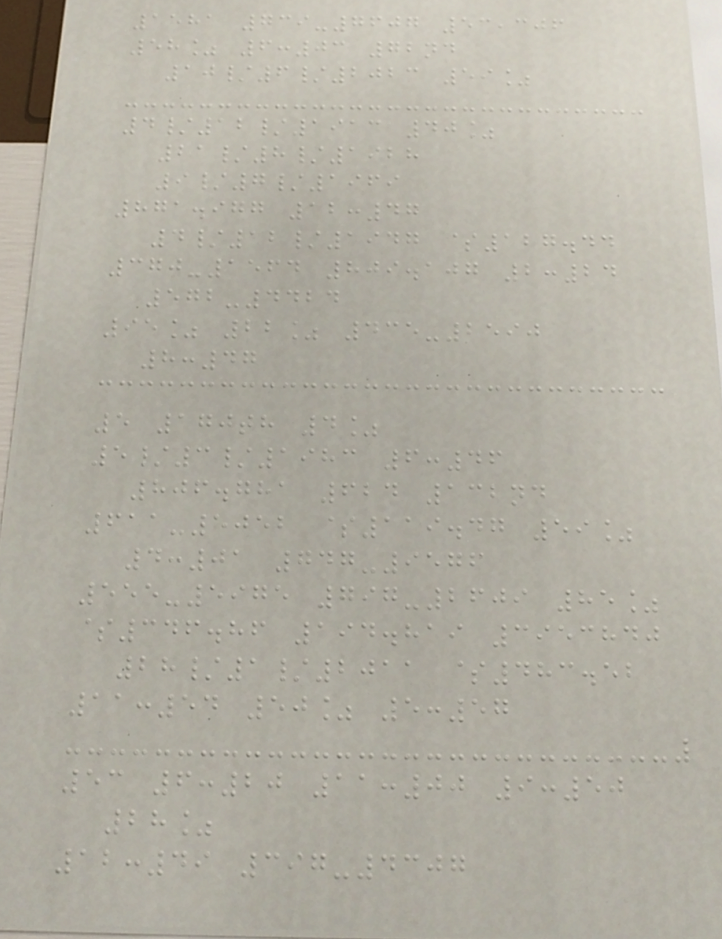1581 739-7607 53,306
58% 6:03 72nd
10/6/2023 59%
4/12/1913 40%
21/8/1928
9/7/1969
871.977 12:47
4/12/1947 $127.44
370-1564 809.107 2:24
572-4424
95% 22% 435-2590
8:47
5 170th 4%
5/3/1983 6:46
806.781 624 132nd
611-5052 $119.47 59%
4:01 747-9576
555-5975 797-2609 85%
$346.86 194.819 3953840
28/1/2011 $483.52
11:54 50% 5:57
53 6:20 11:00 9:50
28%
12:49 397-4307
